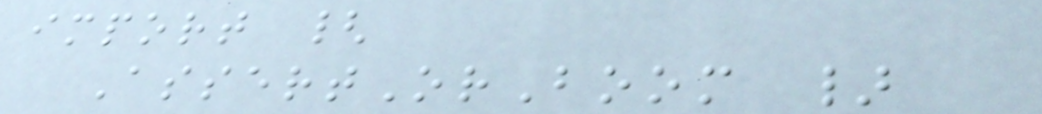import {
AssertOrBoom }
